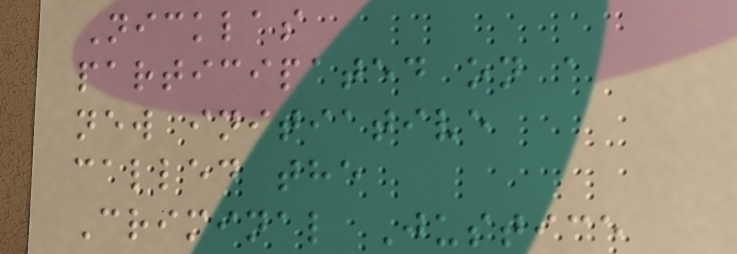Nicklas
participated on a
new initiative
called the
Criminal Justice
